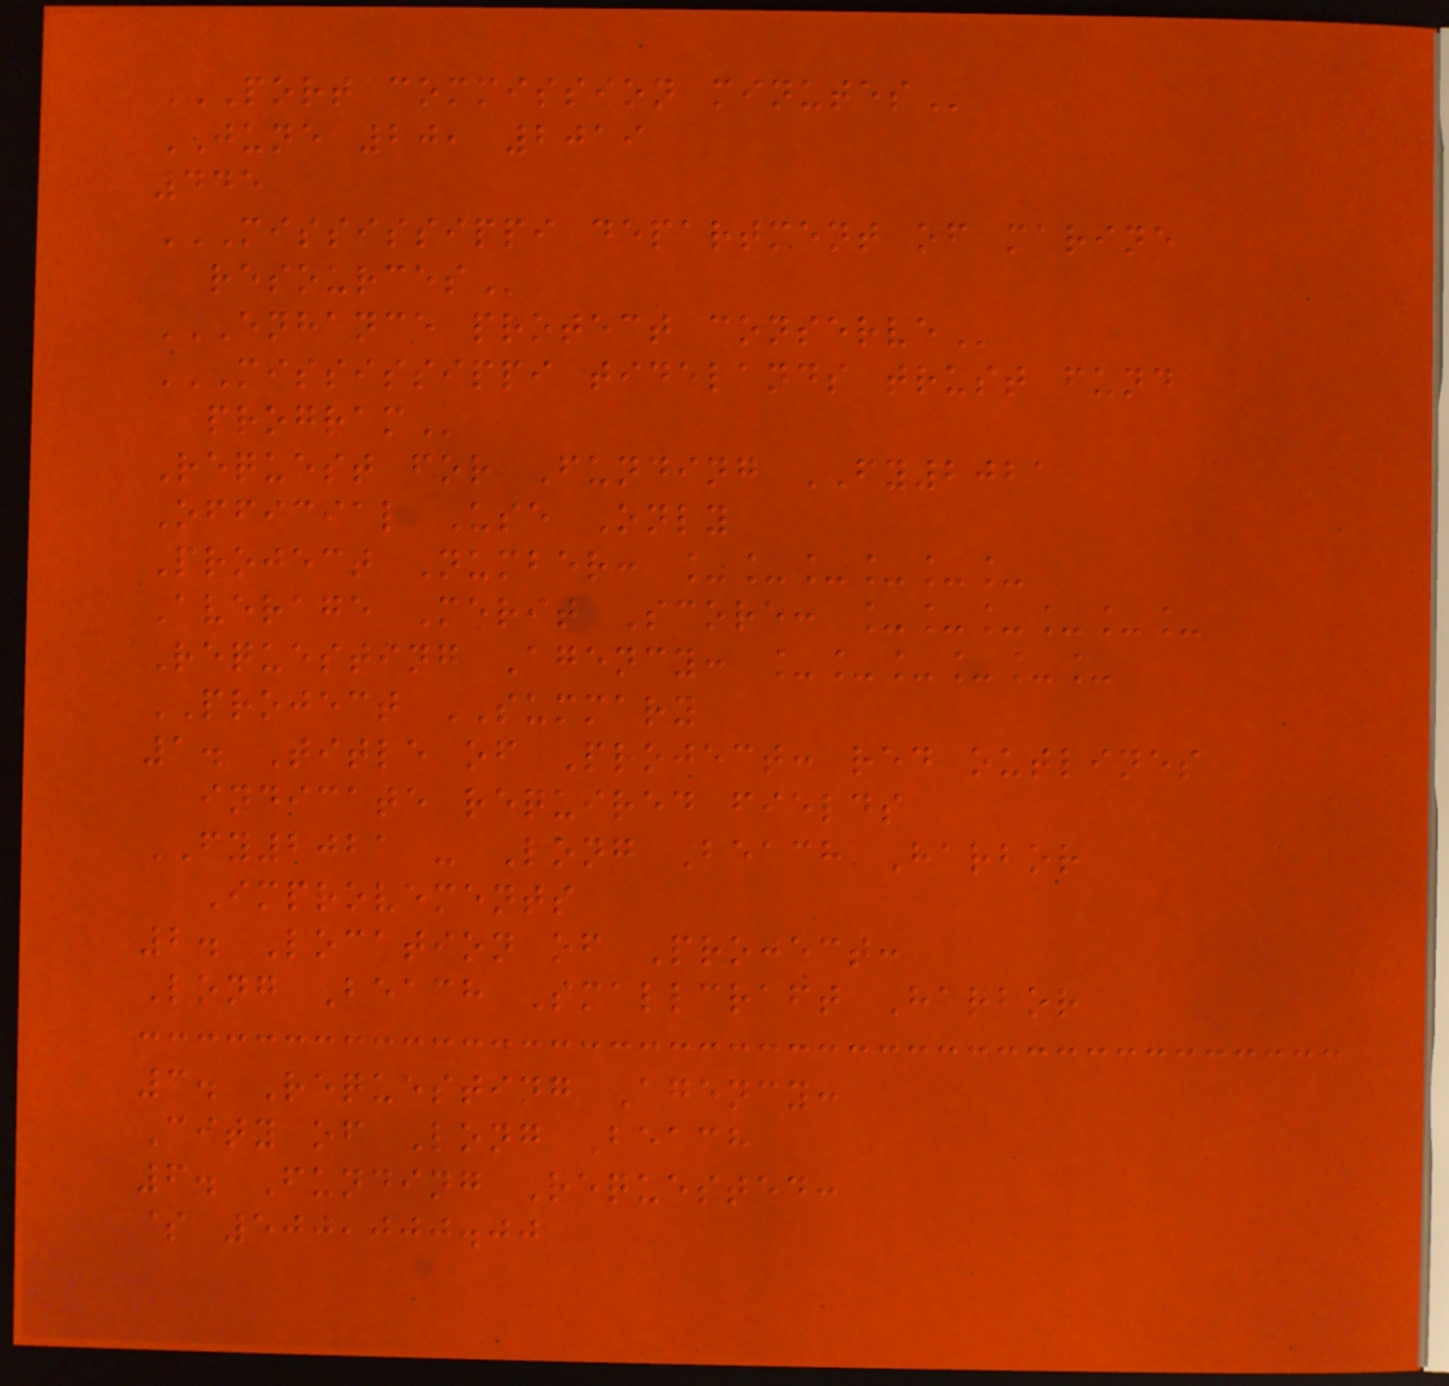PORT COMMISSION MINUTES
JUNE 20, 2019
445
MISSISSIPPI DEPARTMENT OF MARINE
RESOURCES
ENHANCE PROTECT CONSERVE
MISSISSIPPI TIDELANDS TRUST FUND
PROGRAM
Request for Funding FY2021
Official Use Only
Project Number: ______
Average Merit Score: ______
Requesting Agency: ______
PROJECT SUMMARY
1. Title of Project: red outlines
indicate required fields
FY2021 - Long Beach Harbor
Improvements
2. Location of Project:
Long Beach Smallcraft Harbor
3. Requesting Agency:
City of Long Beach
6. Funding Requested:
$ 500,000.00
